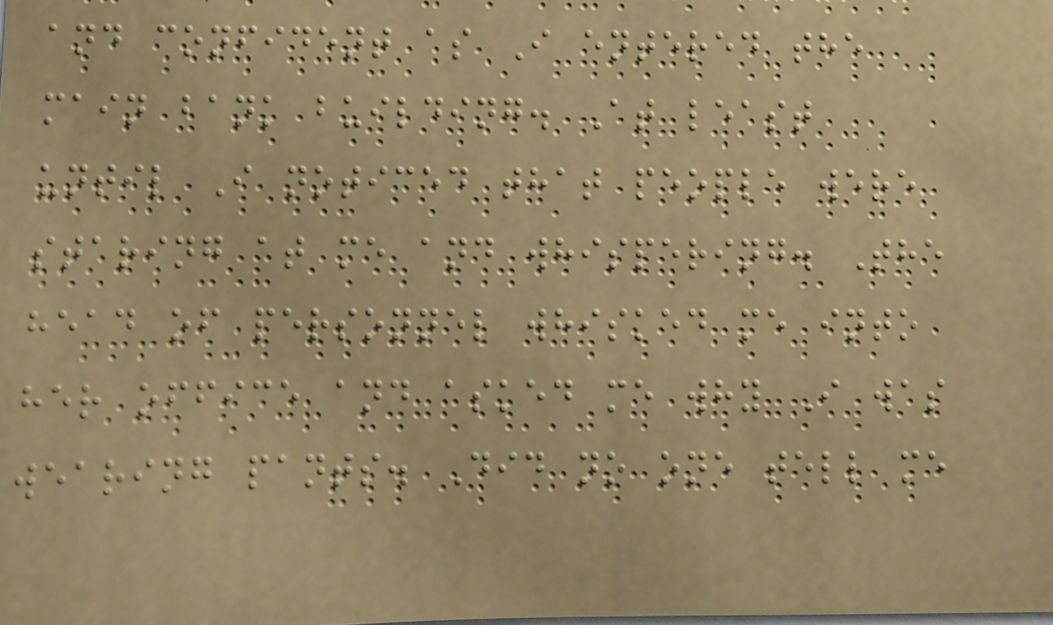and confident as I entered the
main bank building. At least
until I noticed that people were
staring at me and whispering. The
head of personnel whisked me into
her office and asked me why I was
wearing pants. Did no one tell me
